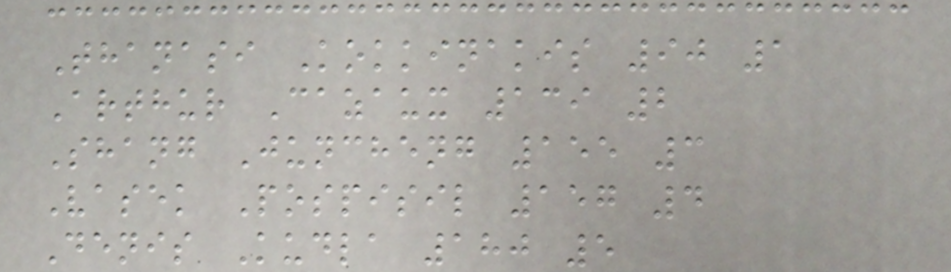Thanasi Kokkinakis 90 1
Arthur Cazaux 139 2
Shang Juncheng 155 3
Vasek Pospisil 157 4
Denis Kudla 180 5
